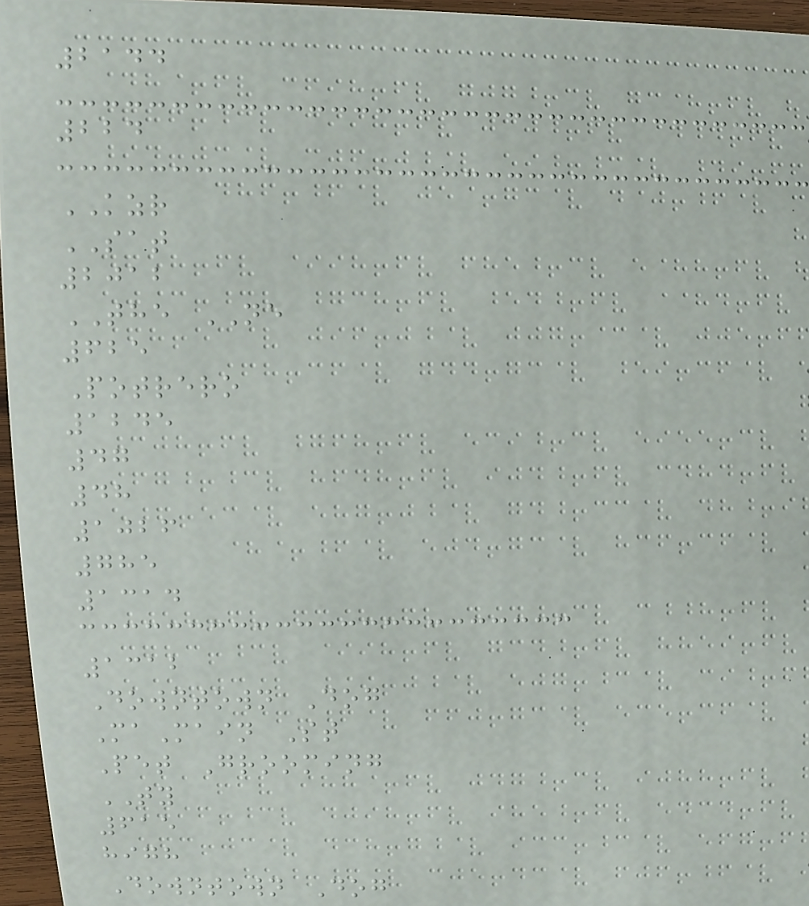2144
224
KZR
SAT
2012
THE NE
625
Potrero
1245
47
48
1026
785
1314
1312
Downtown Dog
MaMain St
Pet Grooming
TY
615
high
Downtown Dog
